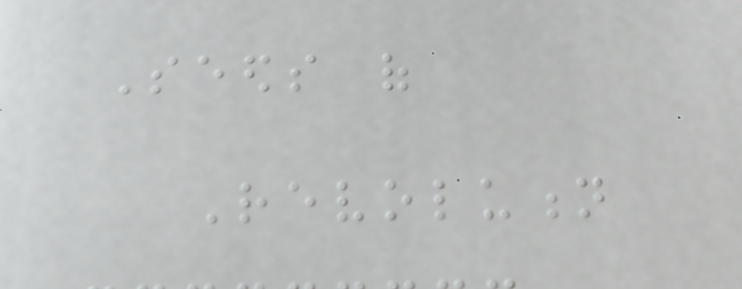Seeds of
Revolution
